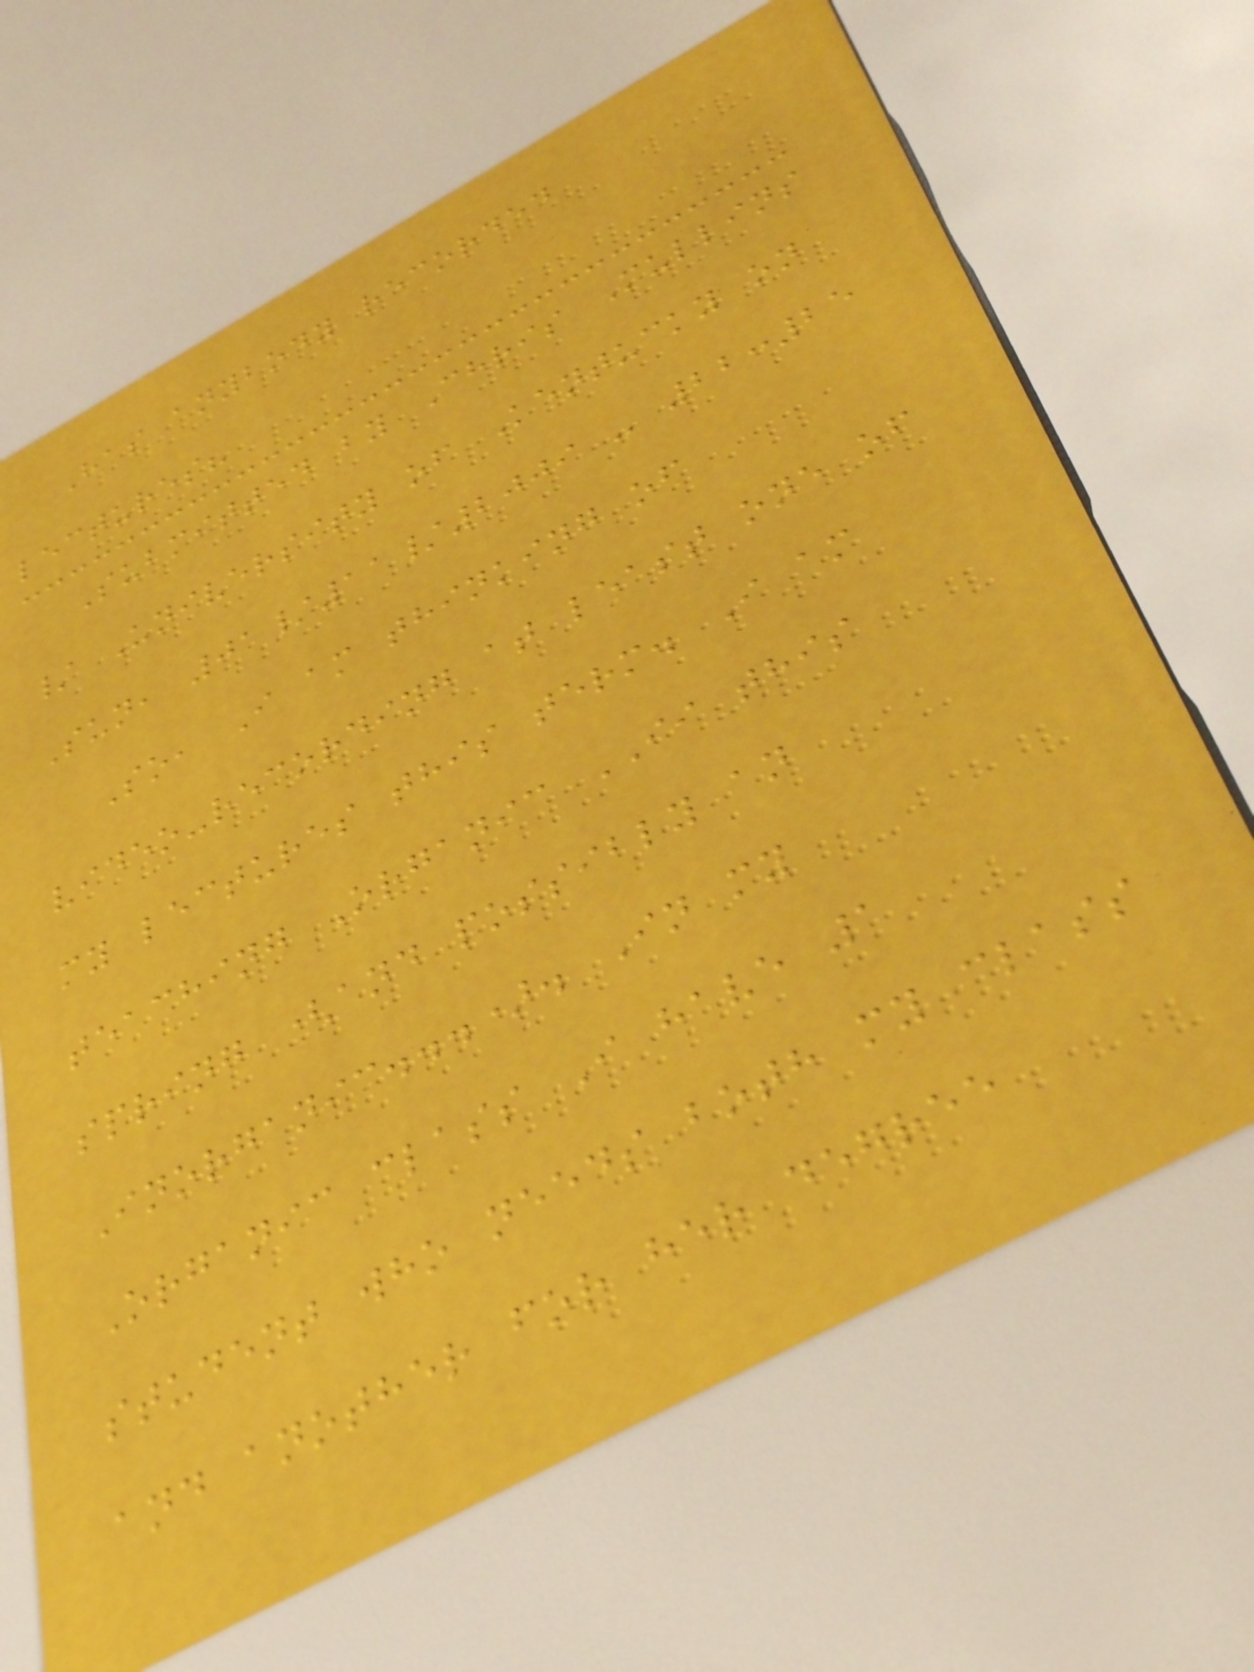Has anybody recorded
lectures?
Submitted by Chris Mullins
/ University of Kentucky on
Sun, 01/11/2009 - 22:25
So, I am thinking of
video-recording at least one of
my lectures this term. I am
teaching Organic II this
spring (and possibly an
Inorganic...). In my
Organic class I have 1
student who needs both my class
and another for her degree
